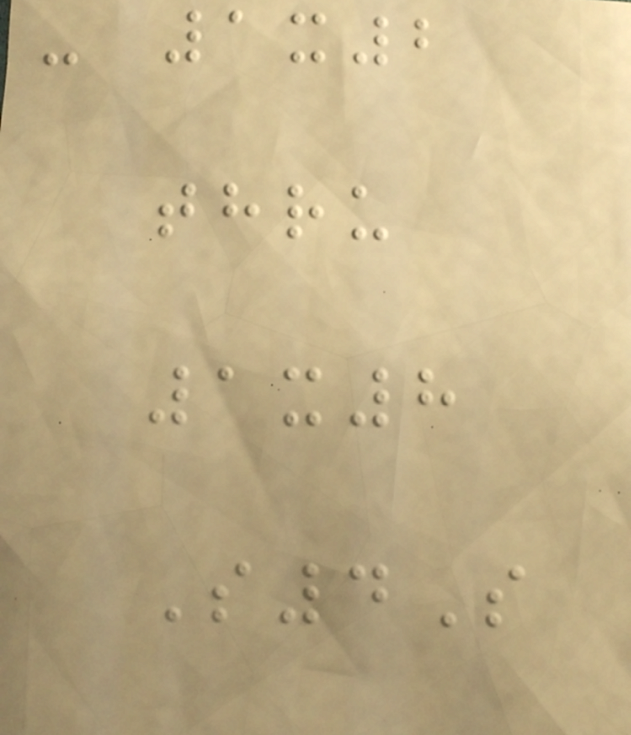- 1x2
thru
1x8
S4S
